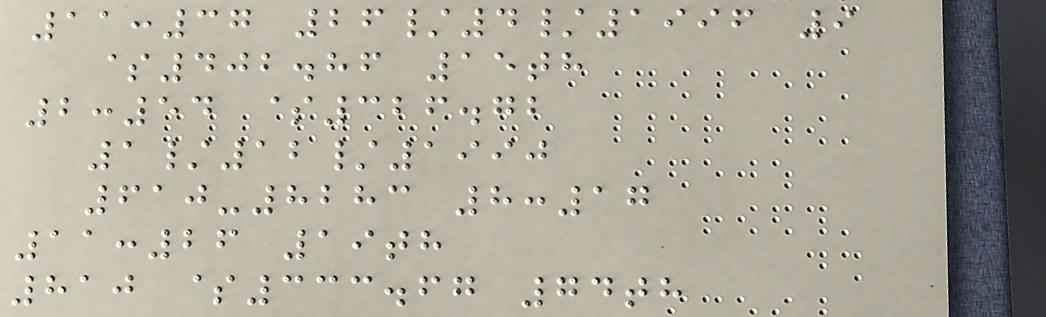11:37 26/4/1996 9
$402.86 15th
2:54 $326.72
1/12/1990
610-8283 8:17
11:26 19th
810 $333.67 74th
